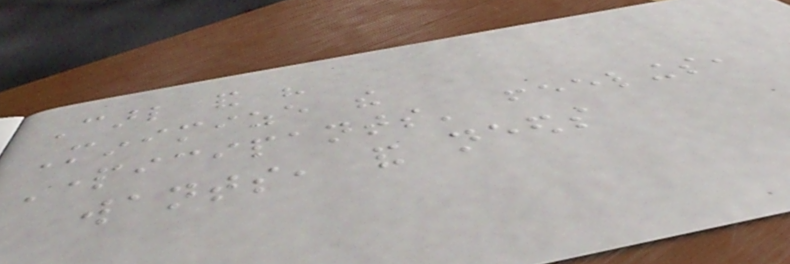Carl and his
Minimize the
Participants' feelings,
wants, and needs
